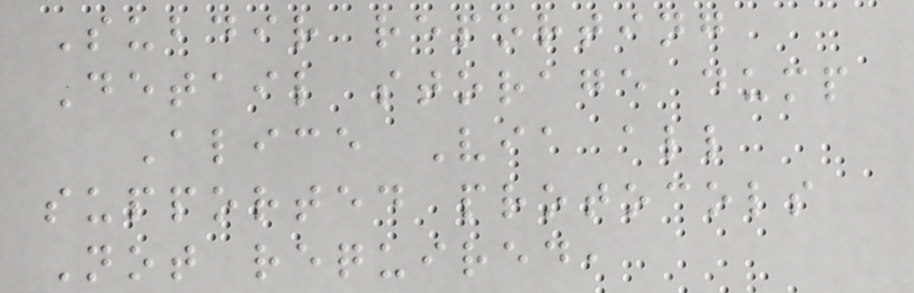Subdir reporting
Detail storage dump
Alice Via all
supported protocols
Not required,
